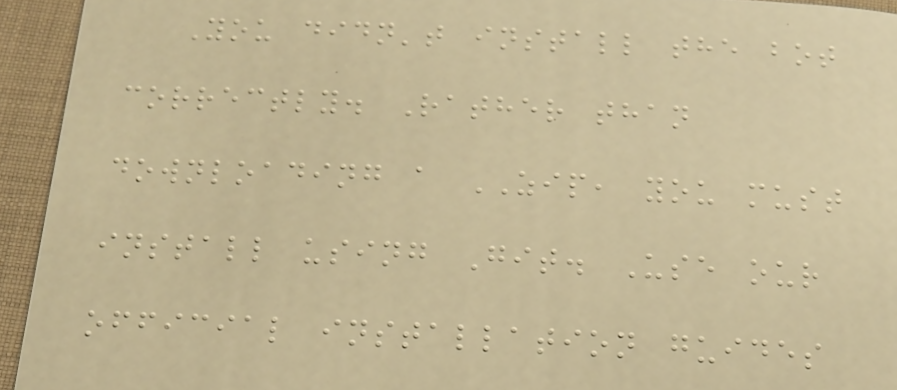You didn't install the bot
correctly. Rather than
downloading a ZIP, you must
install using Git. Use our
official installation guides
